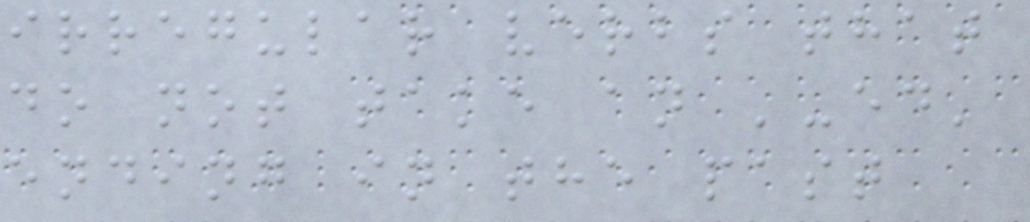irregular verbs that
do not take an '-ed'
ending in the past
